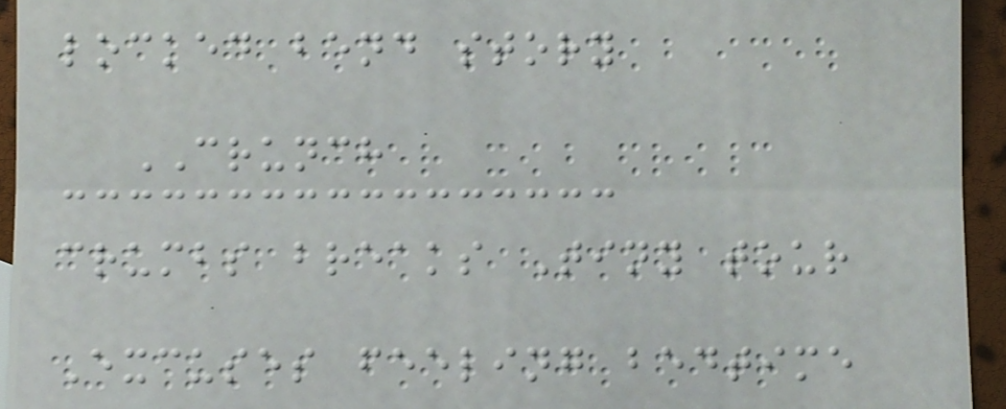locked bend story
CRUNCH
crumbs breaks Tiny tour
Excuses feeling bedtime
